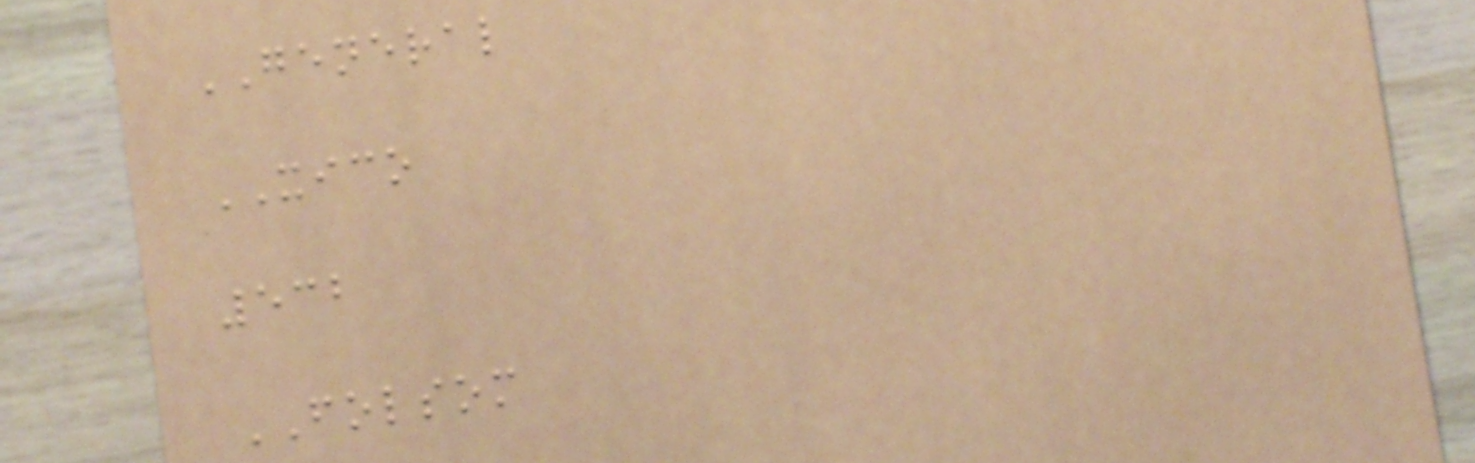GENERAL
XICO
532
FOLSOM
